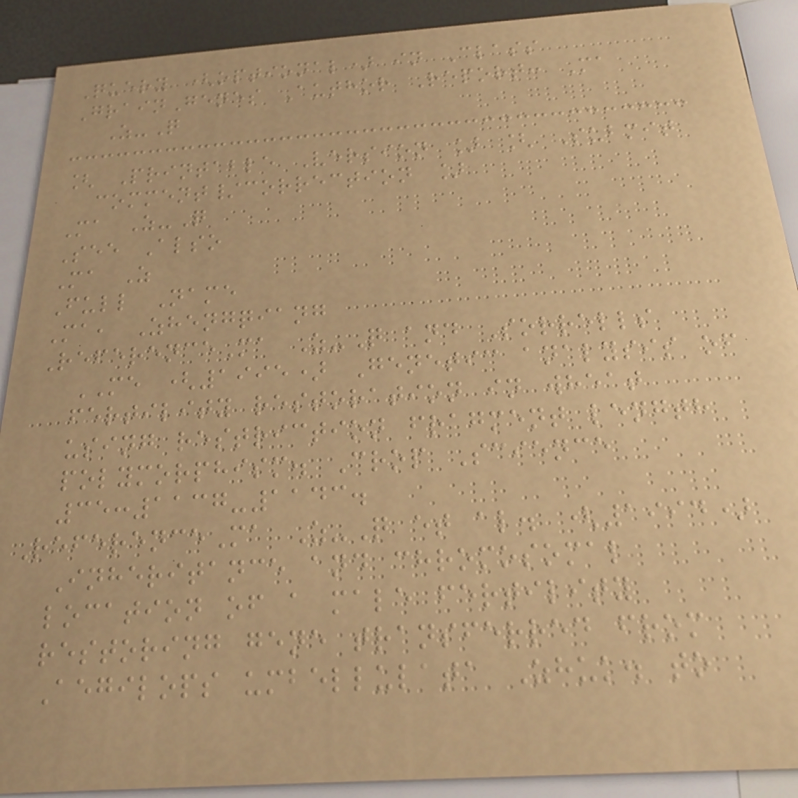Query (optional) in Class
GrainGenes Author Report: Ma
Z-Q
[ Printable Version ] [ Submit
comment/correction ]
Ma Z-Q
See Also
Ma Z
Full Name
Ma, Zhengqiang
ReferenceMa Z-Q and Sorrells
ME (1995) Genetic analysis of
fertility restoration in wheat
using restriction fragment length
polymorphism. Crop Science
35:1137-1143.
ReferenceMa Z-Q et al. (1994)
Inheritance and chromosomal
location of a male fertility
restoring gene transferred from
Aegilops umbellulata Zhuk. to
